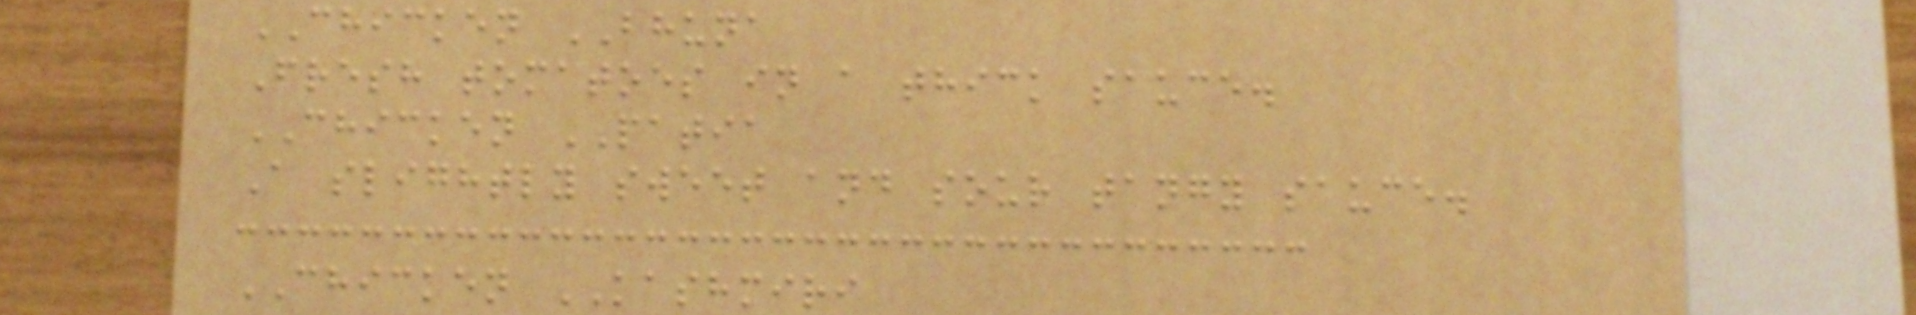CHICKEN BHUNA
Fresh tomatoes in a thick sauce.
CHICKEN PATIA
A slightly sweet and sour tangy sauce.
CHICKEN KASHMIRI
